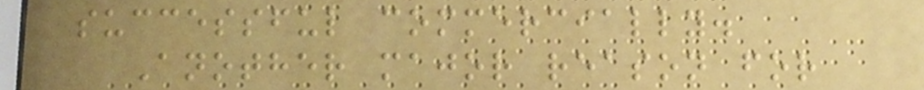successful commercially.
Another major reason for
